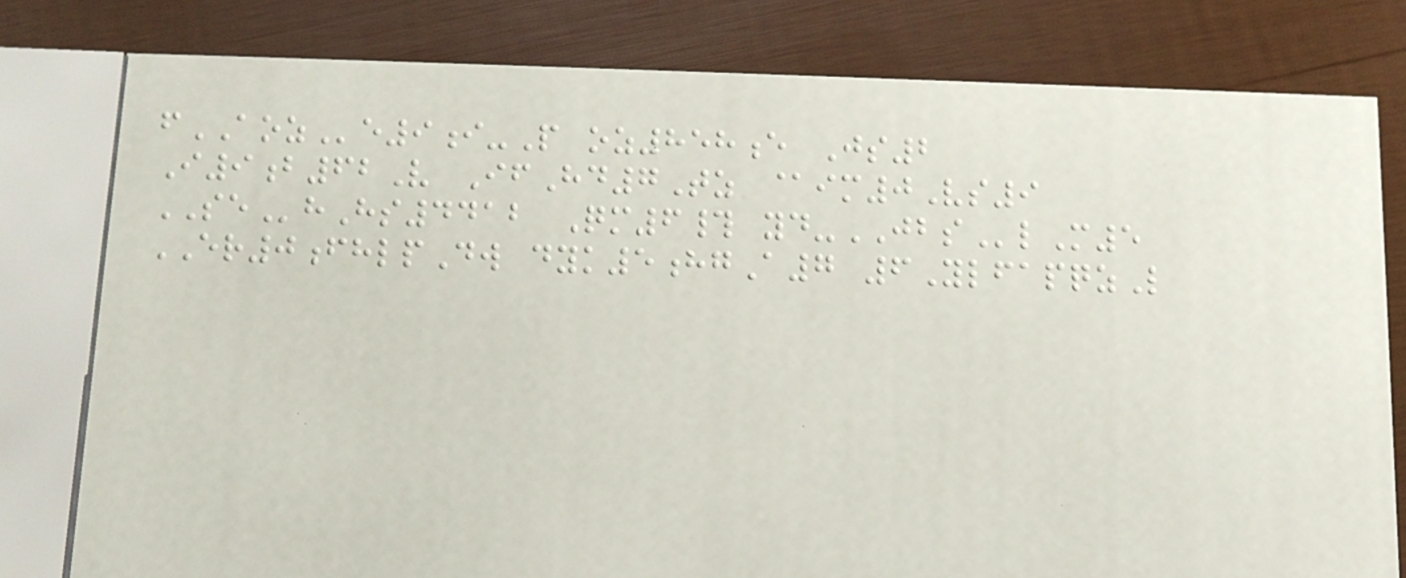fAOZe9i-P oz858e Js2
I9b62V IfHd7Tz @im0Vs9
SEhHs4412 Qm6# yd-JBSlM5
ER0fhlpDw dyk5hgA7 6YlfapqzL
